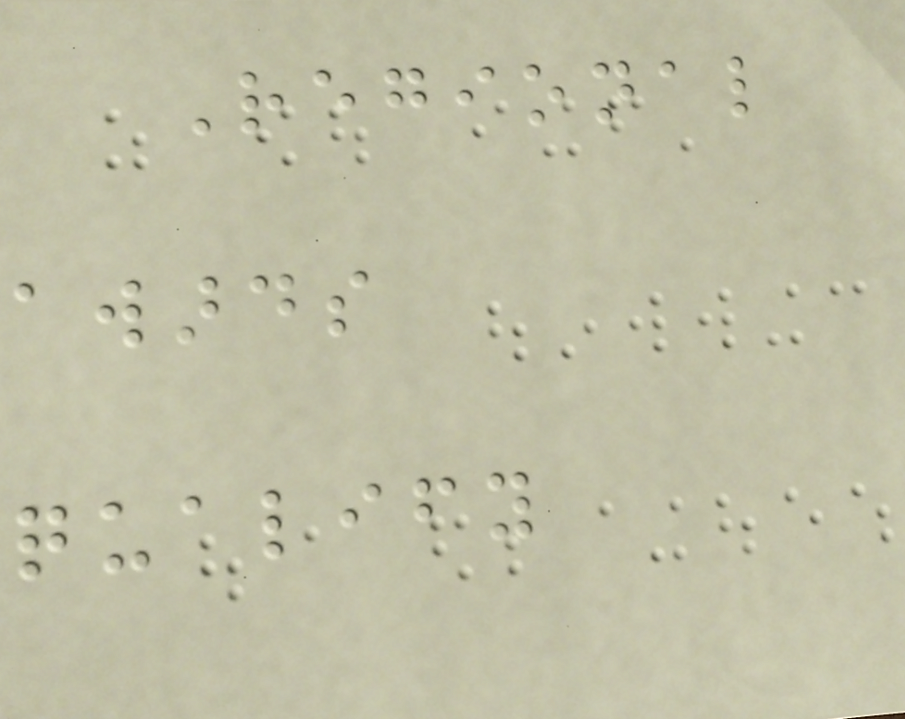Regional
awards
qualify
